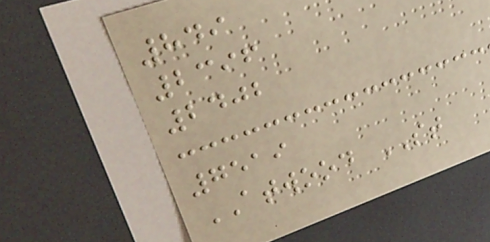849
2396
2402
7519
ATWOOD ST
